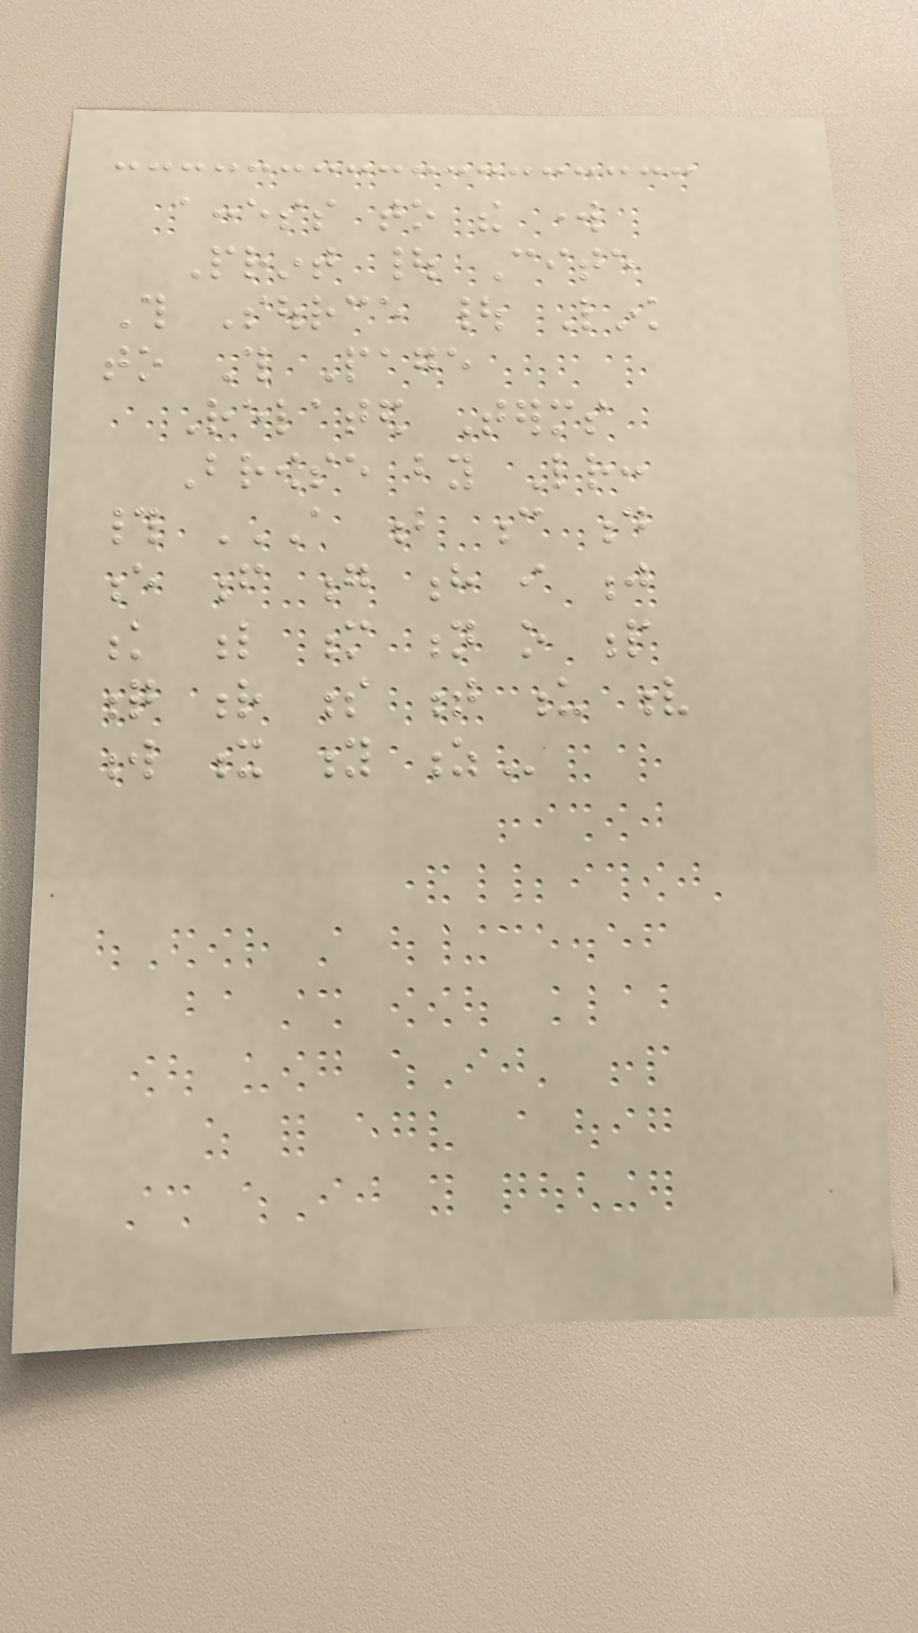access to the work
Print | Cite
This Source | Link
to This Page
Related Terms
Browse by Letter:
# A B C D
E F G H I J
K L M N O P
Q R S T U V
W X Y Z
